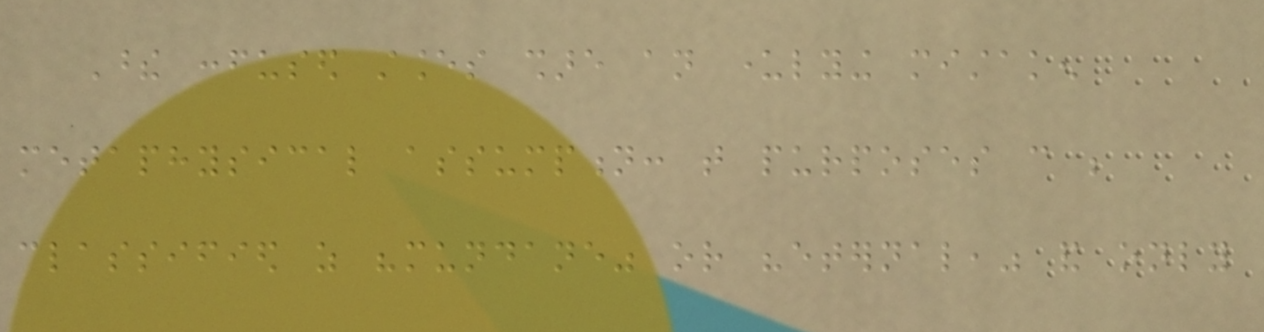These confused stances share an underlying mistaken
metaphysical assumption: that purposes can be
classified as "mundane" or "eternal," and only
